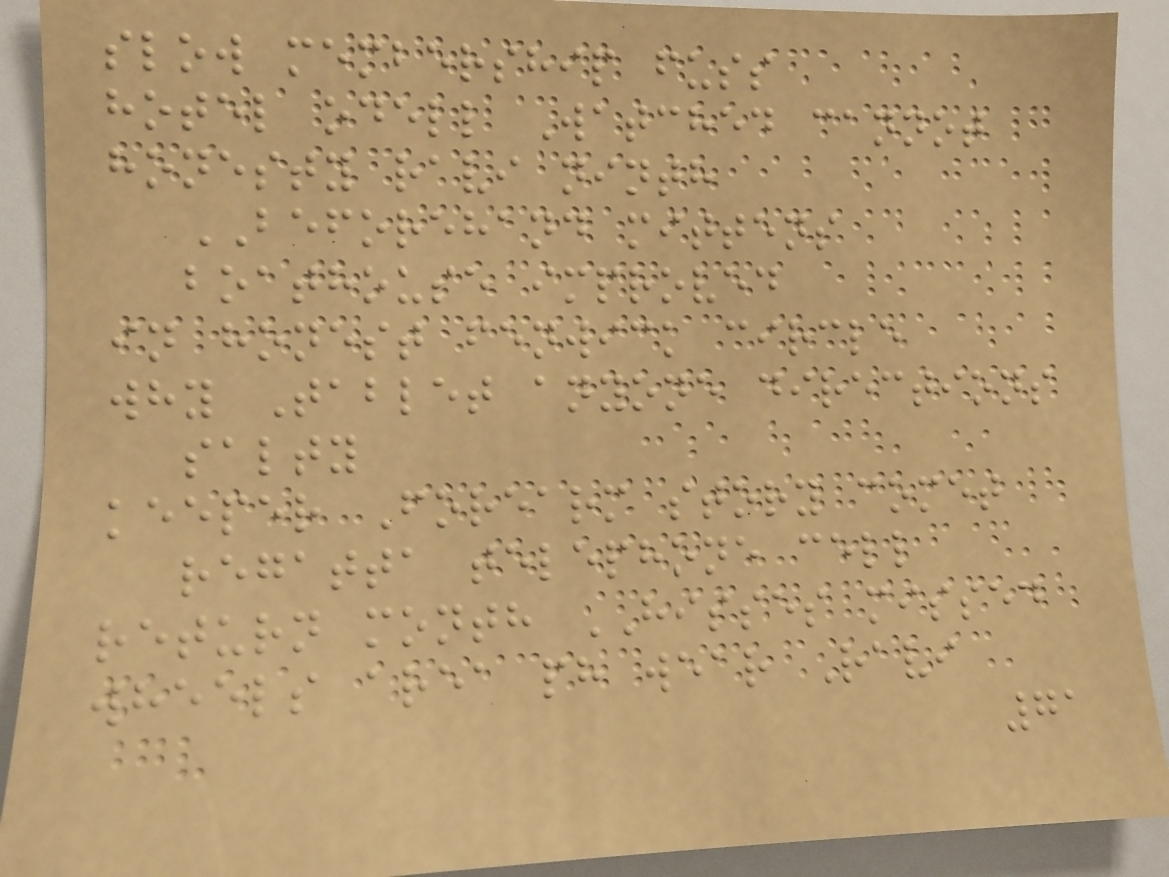slow membership fuss
hotel odell Watched cannot
honesty ravi ninth
BEFOREHAND mittens
boathouse improved
in honest fenwick circle
why Tablet anyone directions
salty
keeper Forearm story comet
regatta telephone cell
return month HISSES missed
wheels area ph wear Ravi
71
